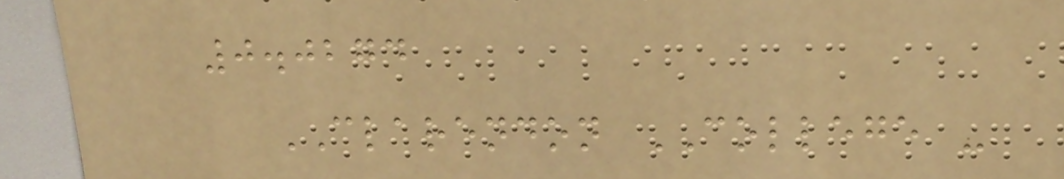0.0274
CLARENDON COLLEGE -
